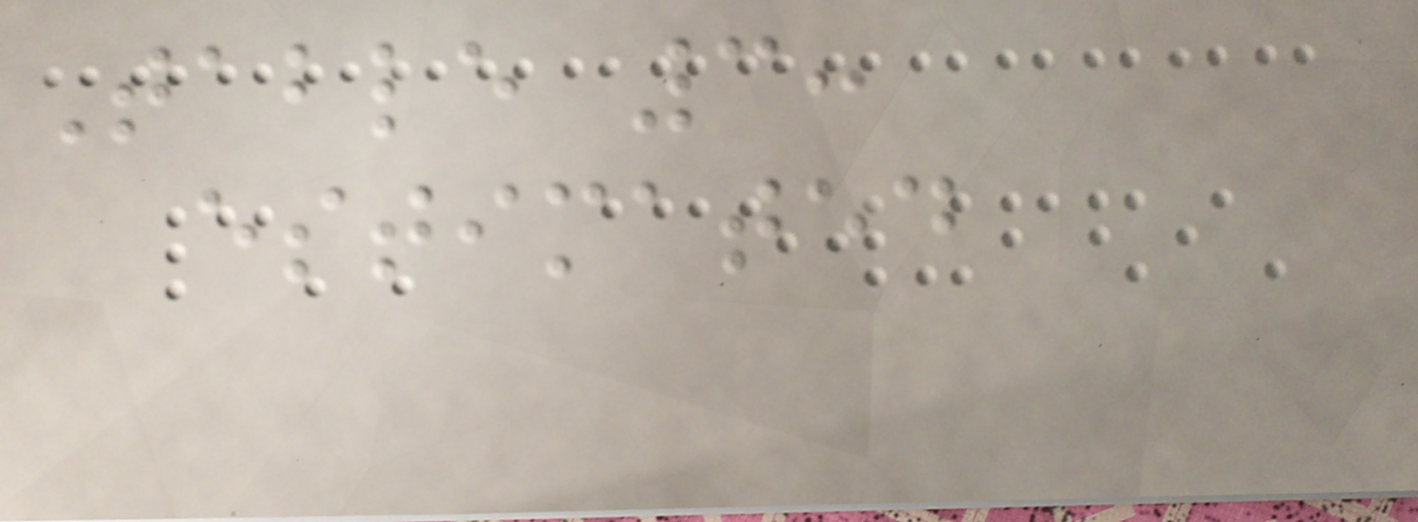Table 3:
estimated
